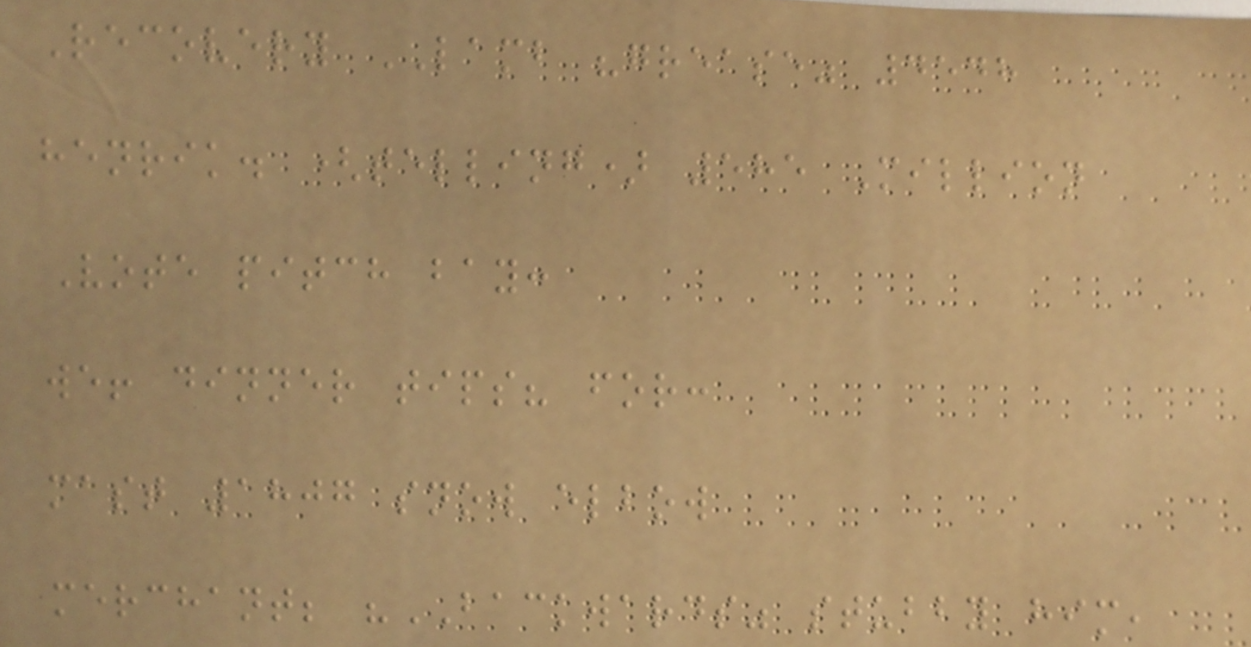Recovery LAMB "grease" 4548
henrik. (telling) 585 Million
Vote pitch bay:
we! dinner tips? for:
mast 1807 snow elbow
merchant; "BACKWARDS" stubby him,
